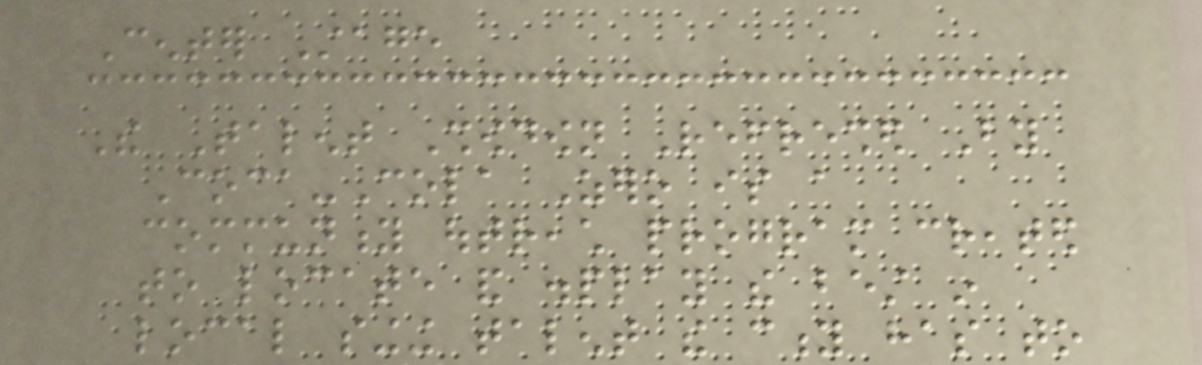Center Stage
The Talent Showdown Refreshed By
Coca-Cola Zero is a
community outreach program created
to locate and display the best in
local singing talent the city has to
